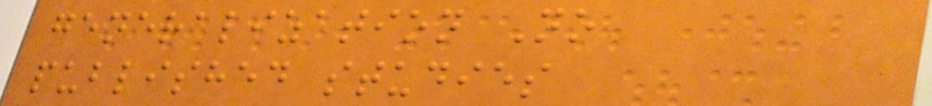generalization No
published studies
